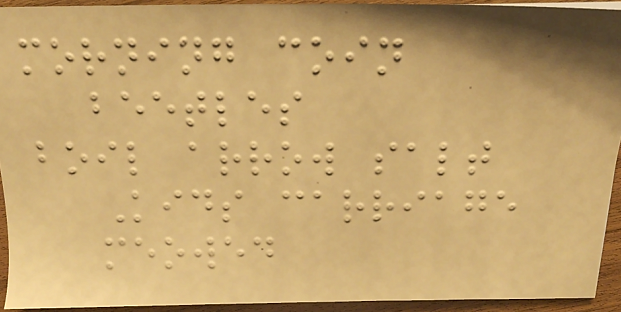morning coin
beetles
boil arrow salt
Kids carriage
meowed
